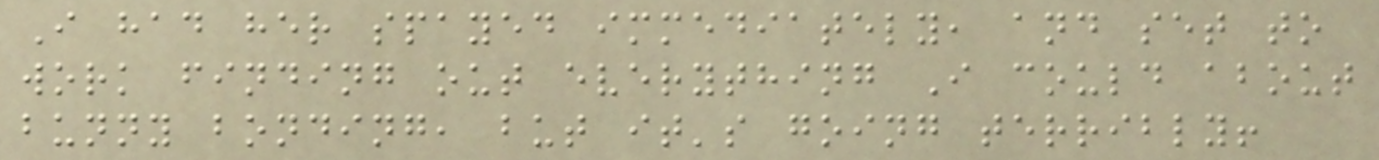I had her spayed immediately, and set to
work finding out everything I could about
bunny bonding, but it's going terribly!
